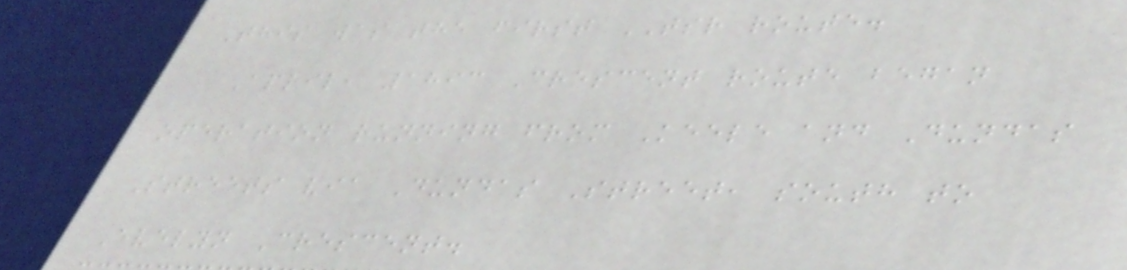This was the first TSR route.
April, 1893 Crescent route began
operation running from Keele and Dundas
Streets via Dundas Street, south to
Evelyn Crescent.
